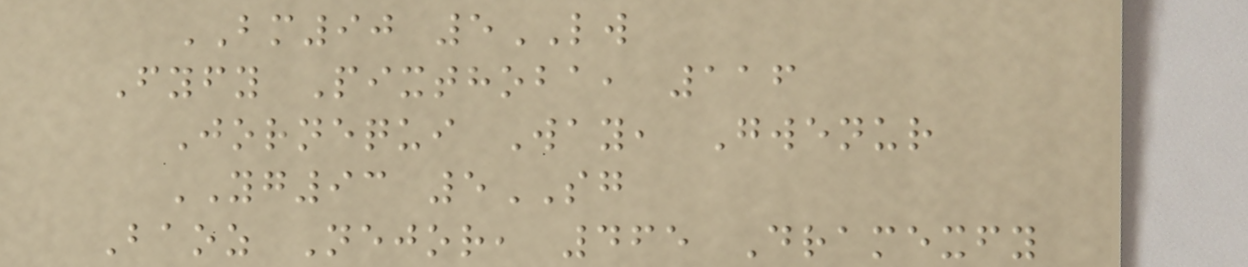BM90 5LW
Fyfy Pixthoba, 116
Jornequi Way, Gwenur
YG93 5SG
Baoz Nejor, 465 Dramexfy
